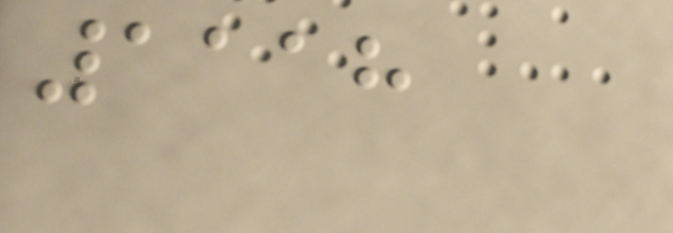1118
